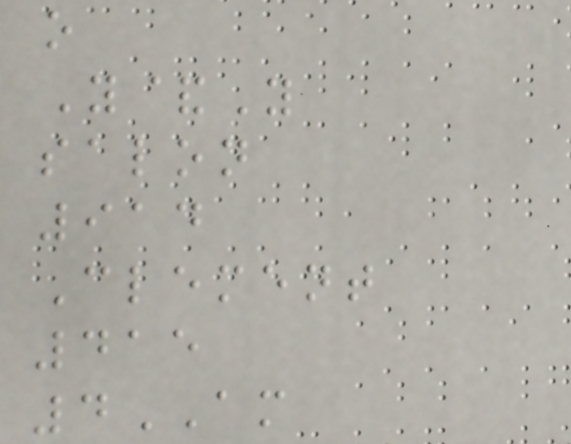o
Y&Y
salon
914
Clement
415
4AM
